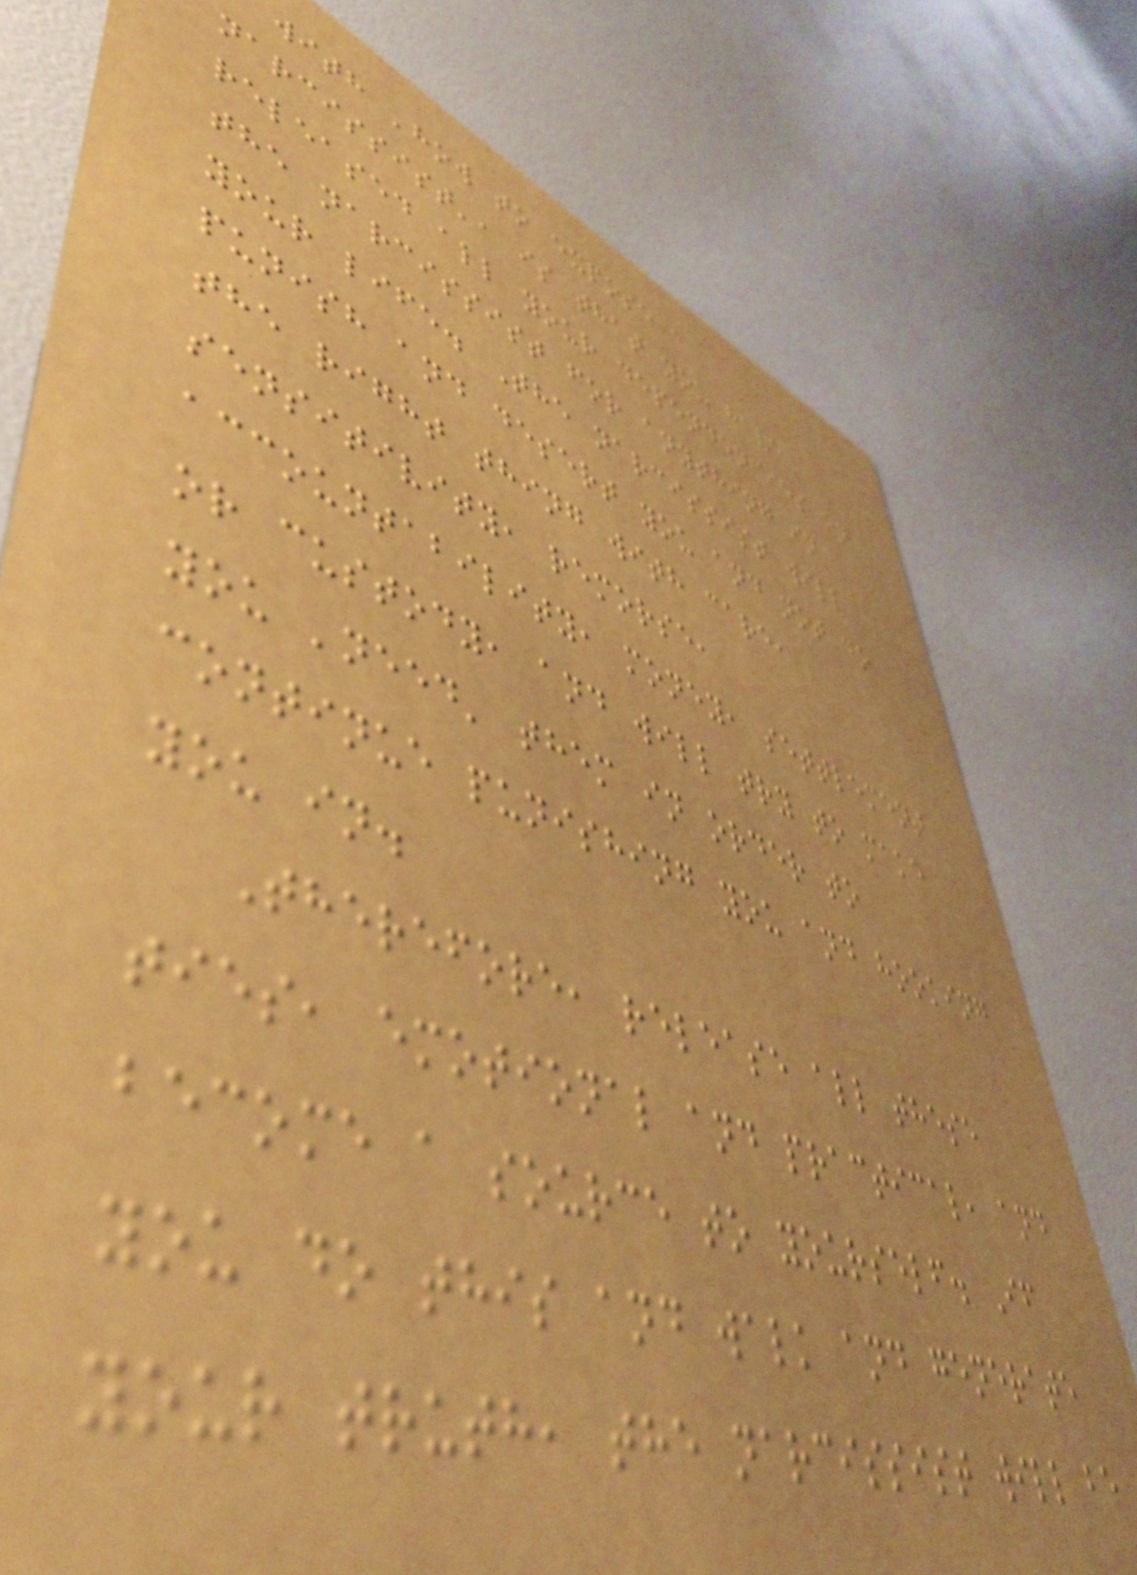with 'how to expose a
narcissist', is that you have
released all your dependencies on
the narcissist for anything in
your life. The narcissist will
punish and desert you and not do
the right thing with care,
sensitivity, remorse,
accountability, money, settlement
or custody, and will try to make
you 'need' them in order to
continue punishing you and hooking
you in.
Therefore, release all these
ties, emotional and practical, and
become a source to yourself. If
you do this and walk and generate
your truth, the narcissist will be
